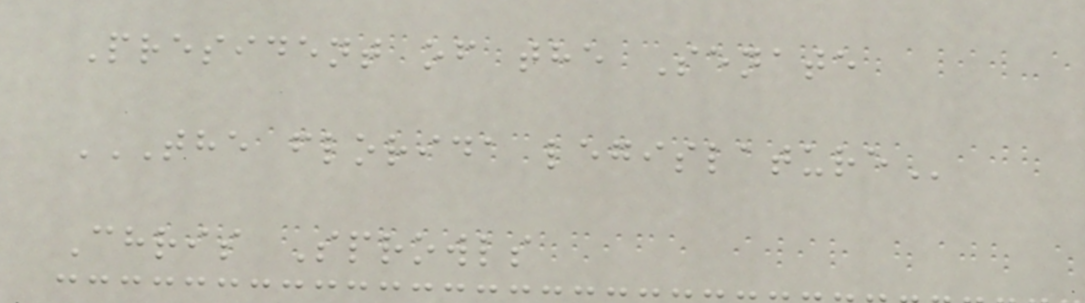President of the Senate
THE FLORIDA LEGISLATURE
Chris Sprowls
